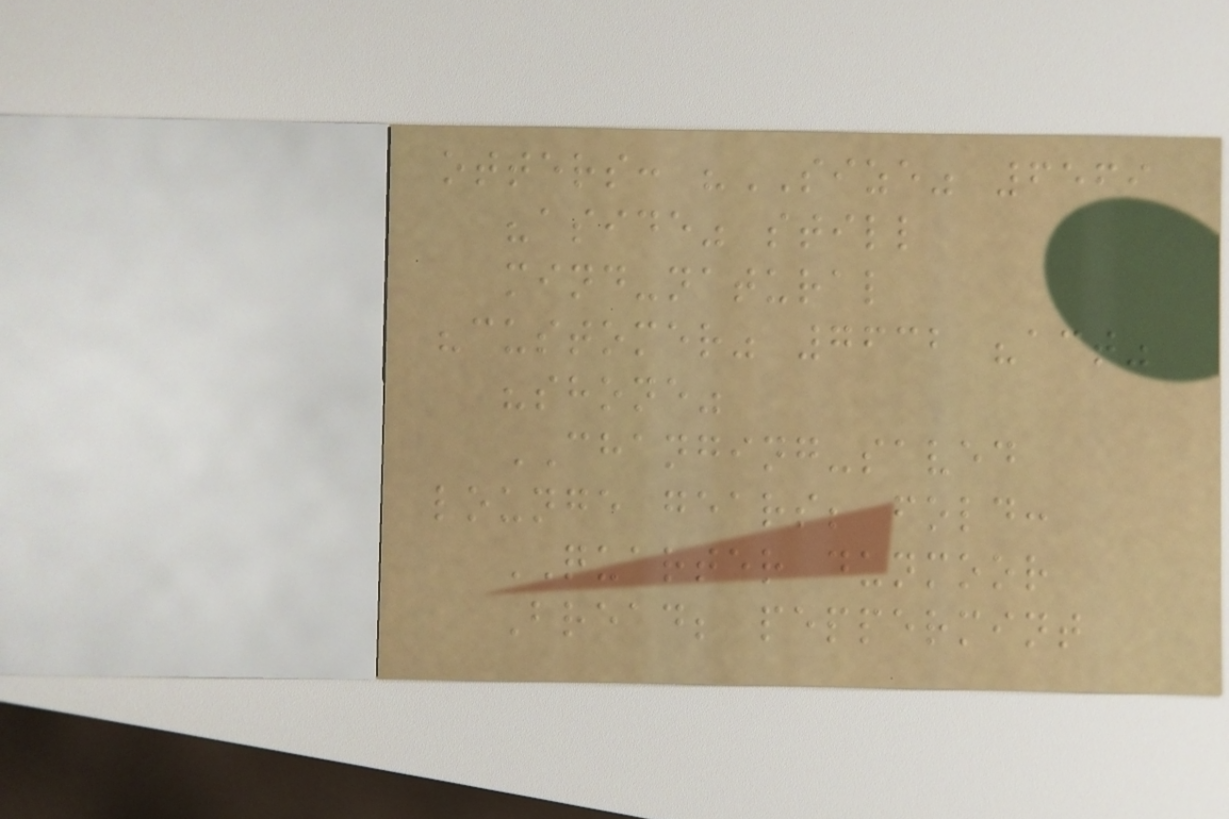otters: "SIZE" 6569
"aside" still
mind-natural
"customer" 7632 "act"
"shone"
CHANGING-saved
lounge gears; fold:
QUARTER dunmoor
Bread; peppermint
